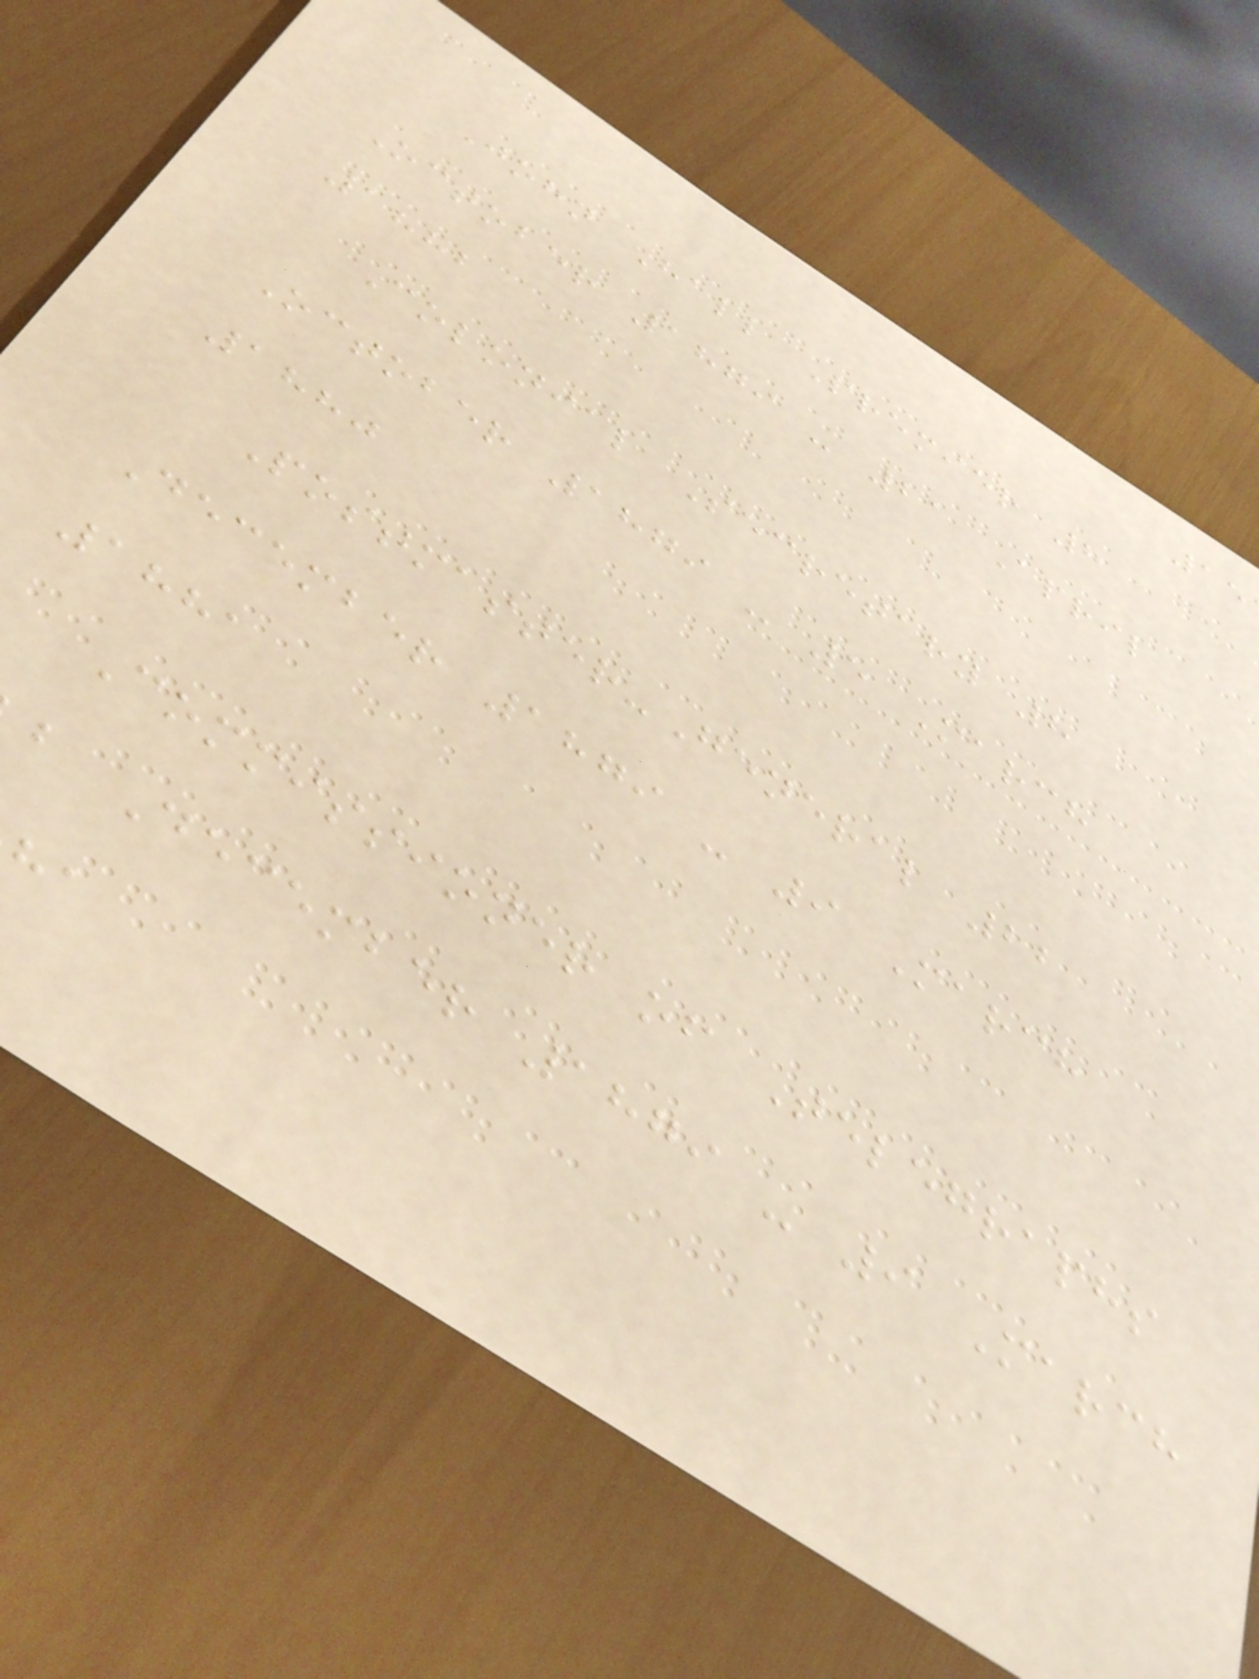John Hall Premier 8
October 1879 - 21 April
1882
Colonial Secretary 8
October 1879 - 5 March
1880
Postmaster-General 22
December 1879 - 9 March
1881
Commissioner of Telegraphs
b December 1879 - 9 March
